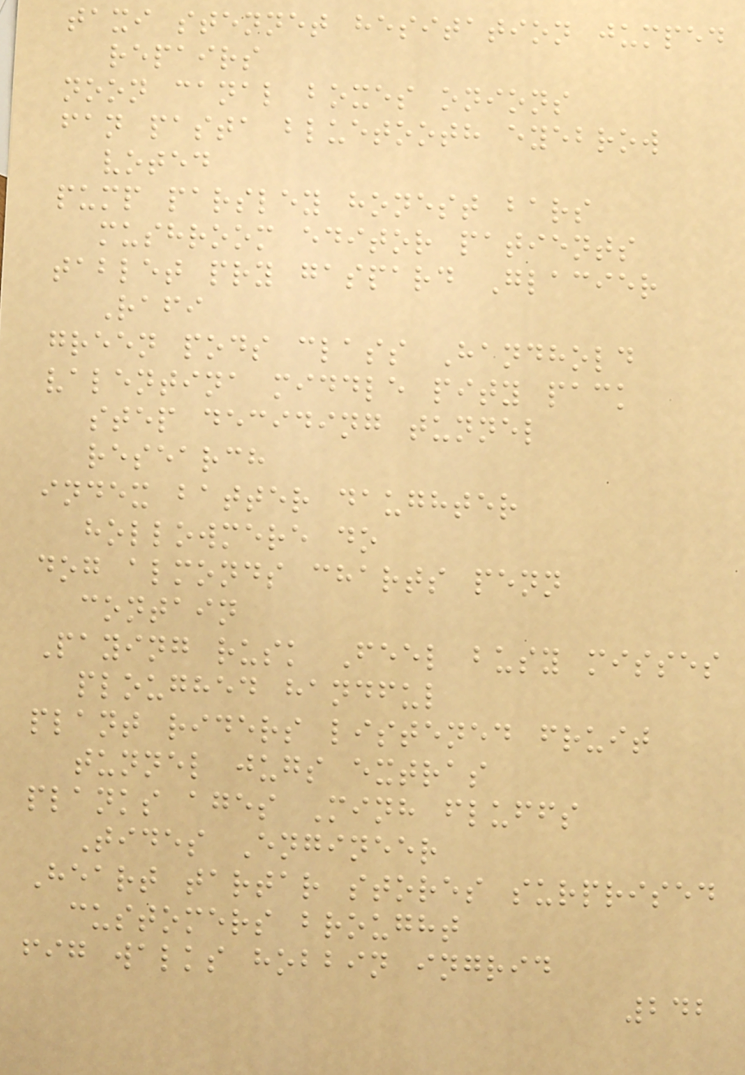taxi stennet hesitation jumped
repairs
noon canal boxes onions
fan pasta bluetooth eyebrow
voted
pump parsley honest bars
mushroom editor patients
tablet pry gaspard Glacier
Rafi
green pods class Handhold
valentina middle pity pack
step deciding tunnel
research
index batter daughter
hollowmere do
dog almonds charts penn
contain
Paying rusk Feel busy misses
ploughed handful
plant riders listened fruit
tunnel jugs extras
planks ages Minh fluffs
Tides Engineer
Heart tartar stores surprised
customers brought
fig walks hobbin ingrid
242
